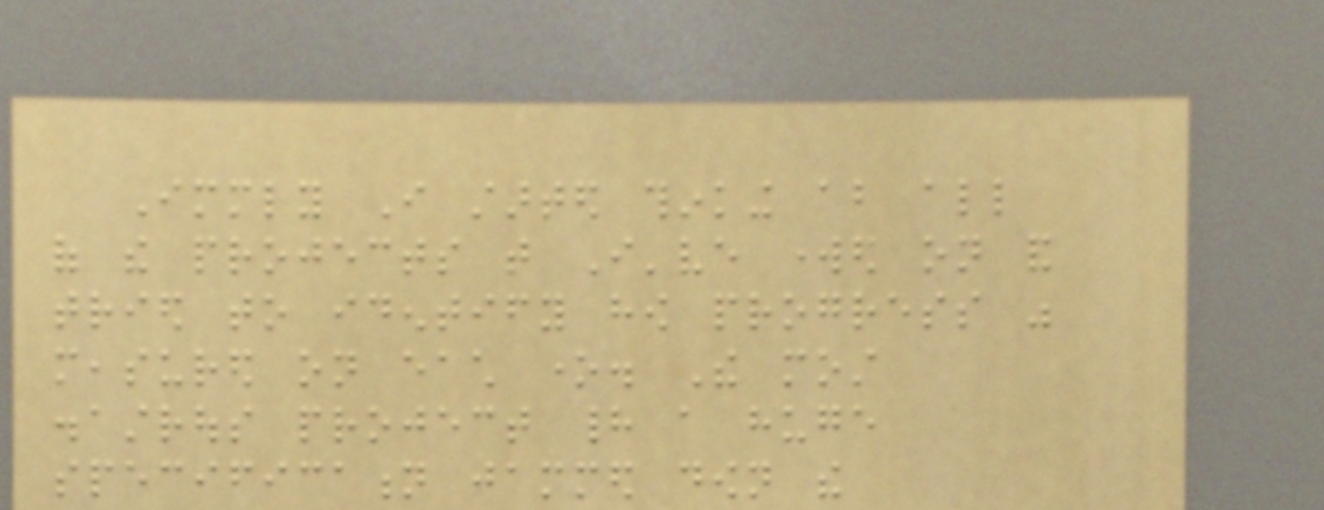Immediately I started thinking about all
of the projects that I've worked on and
tried to identify how progress was
measured on each one. The most
disastrous project had a huge
specification jammed down the
